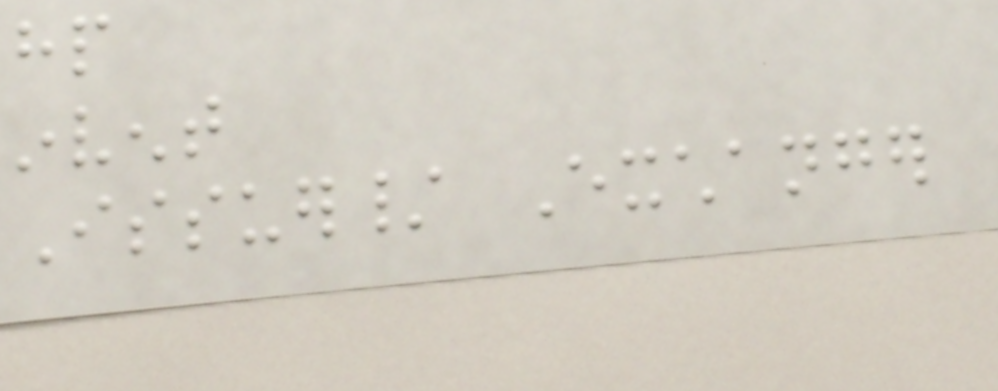hp
invent
Issuer/ Exchanger
